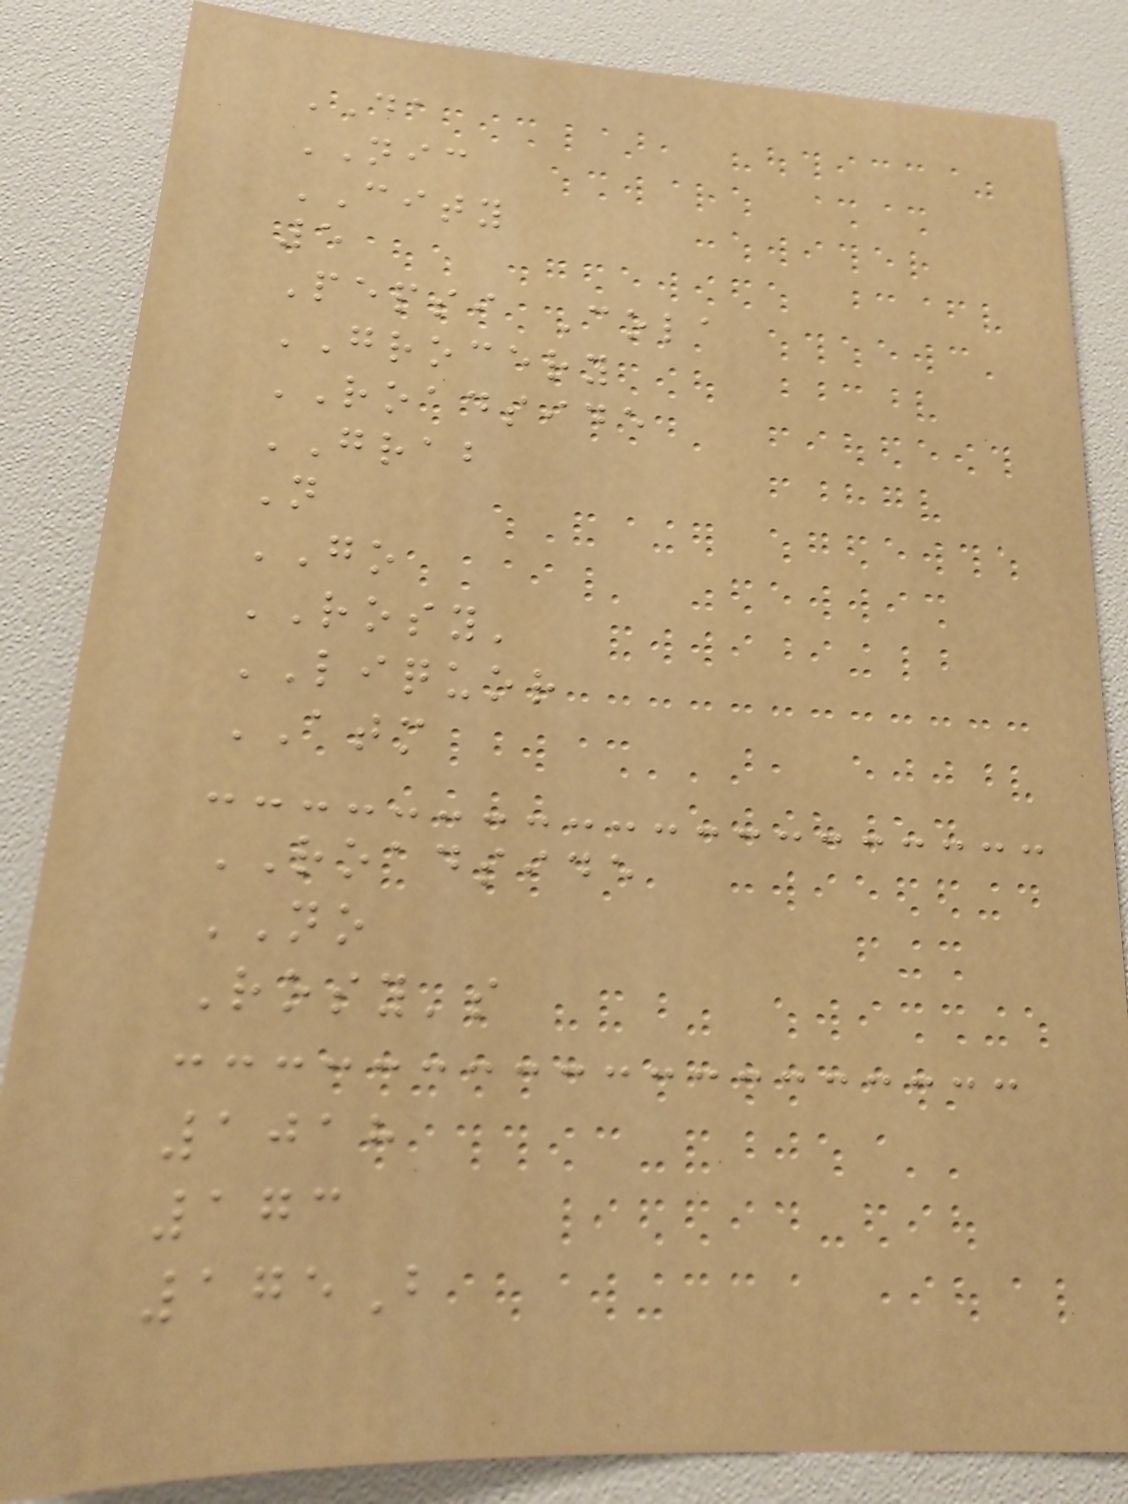DA
NIC
CITY
5
Pepsi Cola
GROCERY
ROADSIDE
GRAB
N
GO
ROSY'
LIQUOR
ATM
ROADSIDE
NO
Rosy's
1018
173
175B
